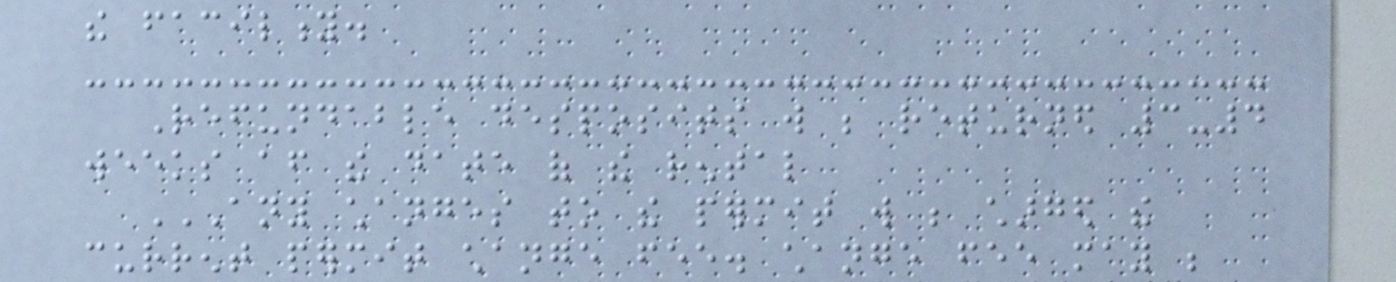the facility.
Refundable desposits will be returned 3-4
weeks after the date of the rental
ANY CHANGES TO THE PERMIT WILL BE CHARGED THE
CURRENT PERMIT CHANGE FEE. CHANGE FEE MAY BE
